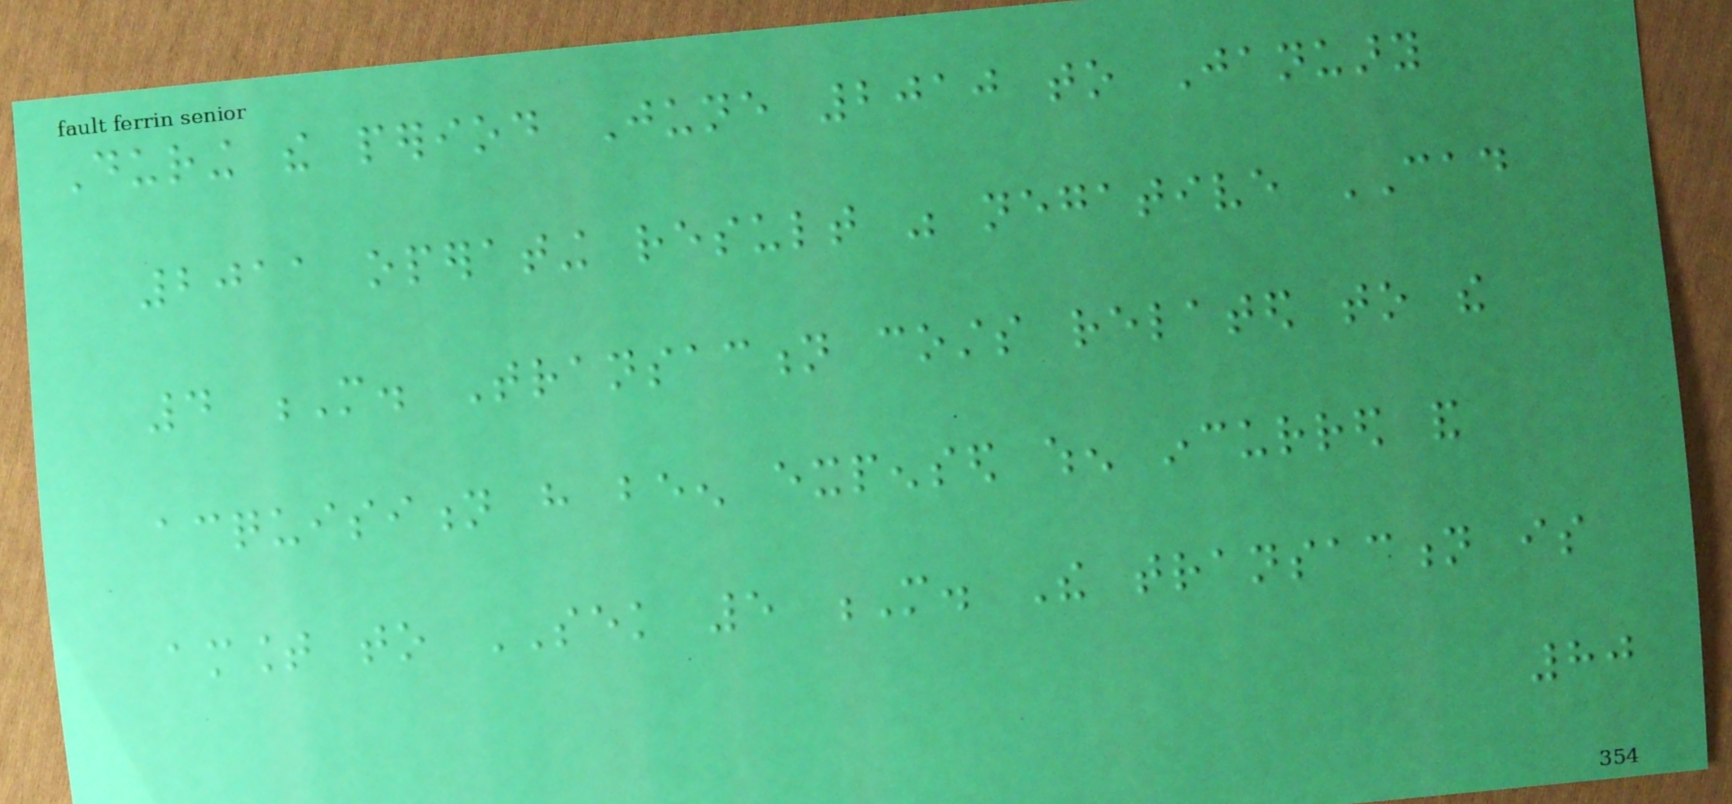During the period June 2010 to January
2011 operating result was negative CAD
4 M. Transaction costs related to the
acquisition have been expensed when incurred and
amount to SEK 5 M. The transaction is
80
